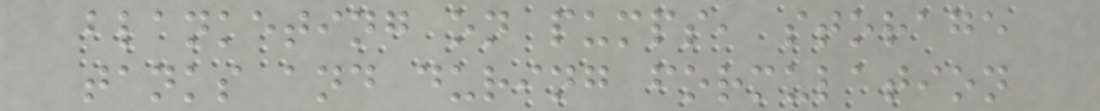blanketing on pumps, storage
tanks and during formulation
